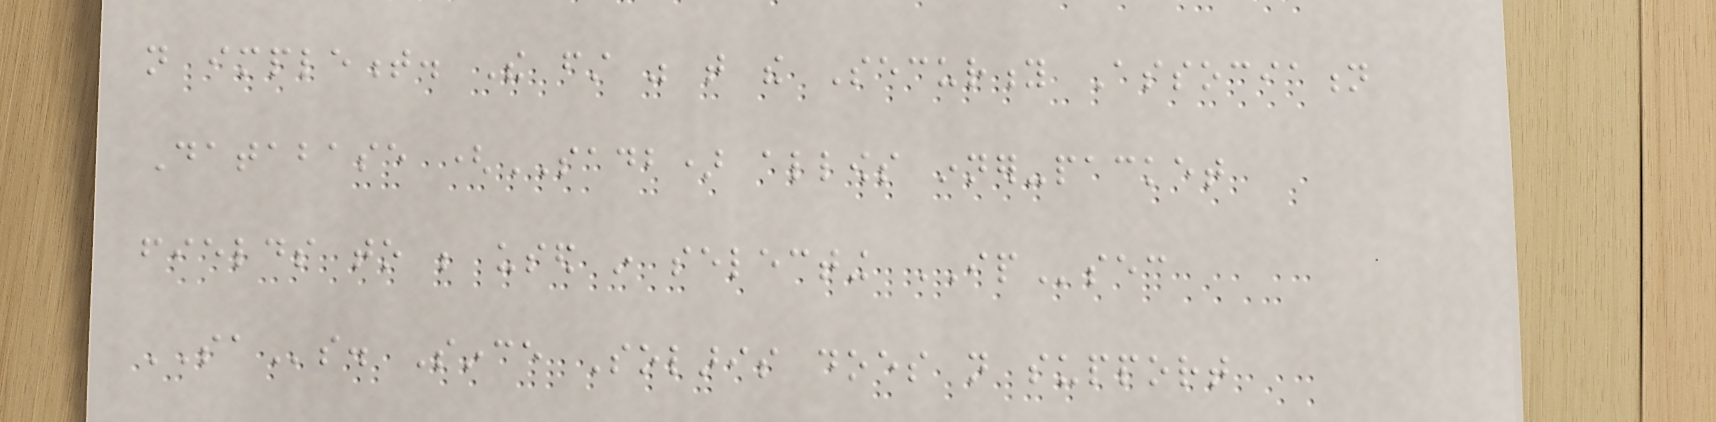not implement. The first was that the Security Association
Database (SADB) allows inner-packet
fields to be used in selecting IPsec
SAs. Since Solaris does not support
